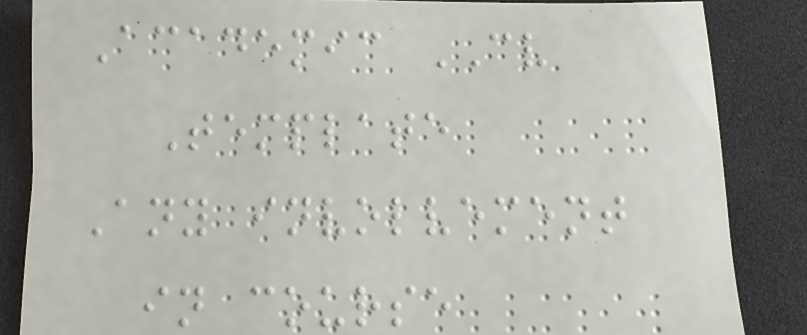Academic CV
Template
Any involvement
in course
